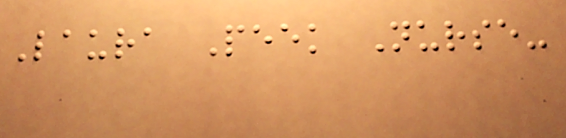Laura Peek Nurse-
